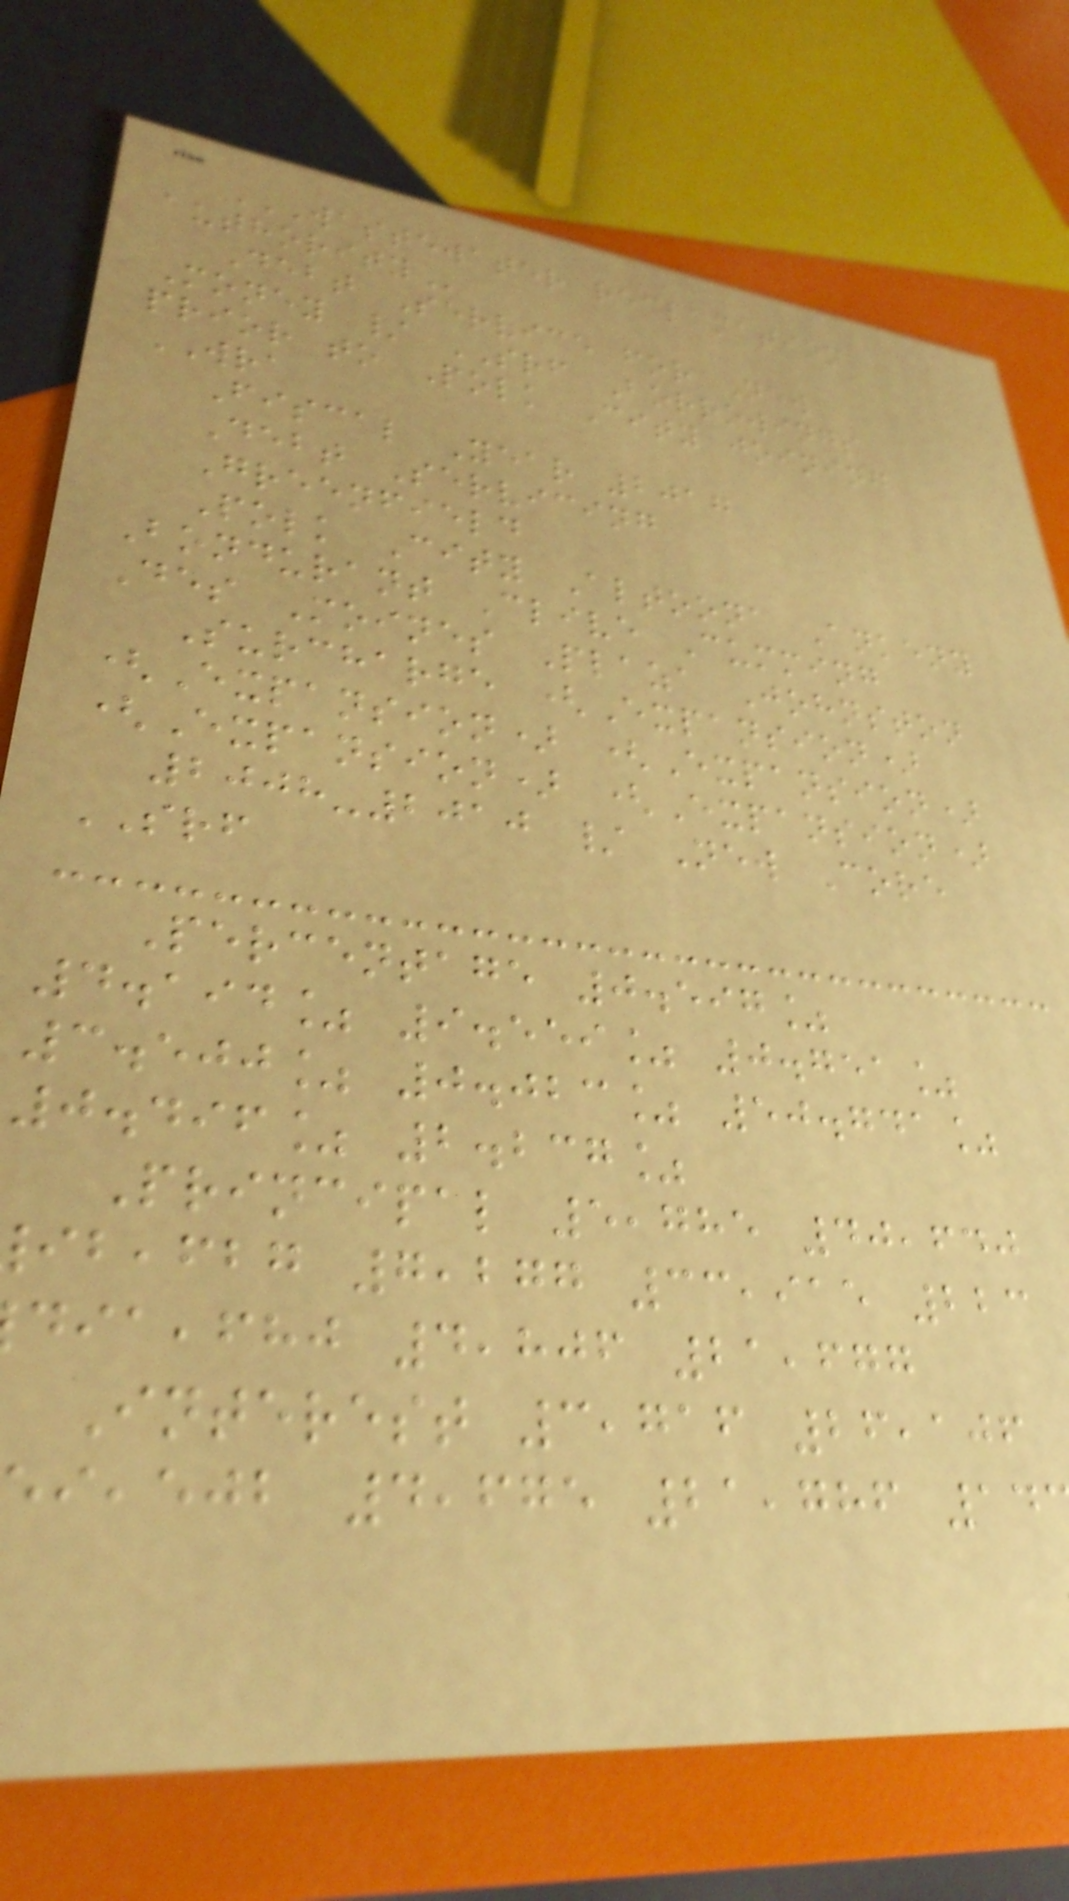WASTEWATER RECLAMATION
Debt Service for New
Money / SRF Borrowings
prior to Polk City joining
WRA
Fiscal Year 2017
Debt Servicing
Greenfield
Polk City Altoona Ankeny
Bondurant Clive Cumming
Des Moines Plaza Johnston
Surcharge (Expansion)
(Expansion) (Expansion)
(Expansion) (Expansion)
2008-2010 / New Core
SRF
Percentage 0.597%
4.194% 9.559% 0.751%
3.500% 0.023% 50.741%
0.496% 2.237%
Principal 5,785 40,640
,fbg 7,277 33,915 223
,fhj 4,806 21,677
Interest 3,716 26,106
,ejb 4,675 21,786 14
